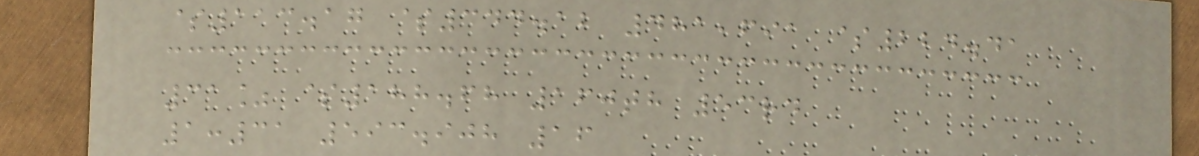$113.17 $344.12 481,691 $224.41
31% $188.68 160th 53rd
1:31 593.908 16
